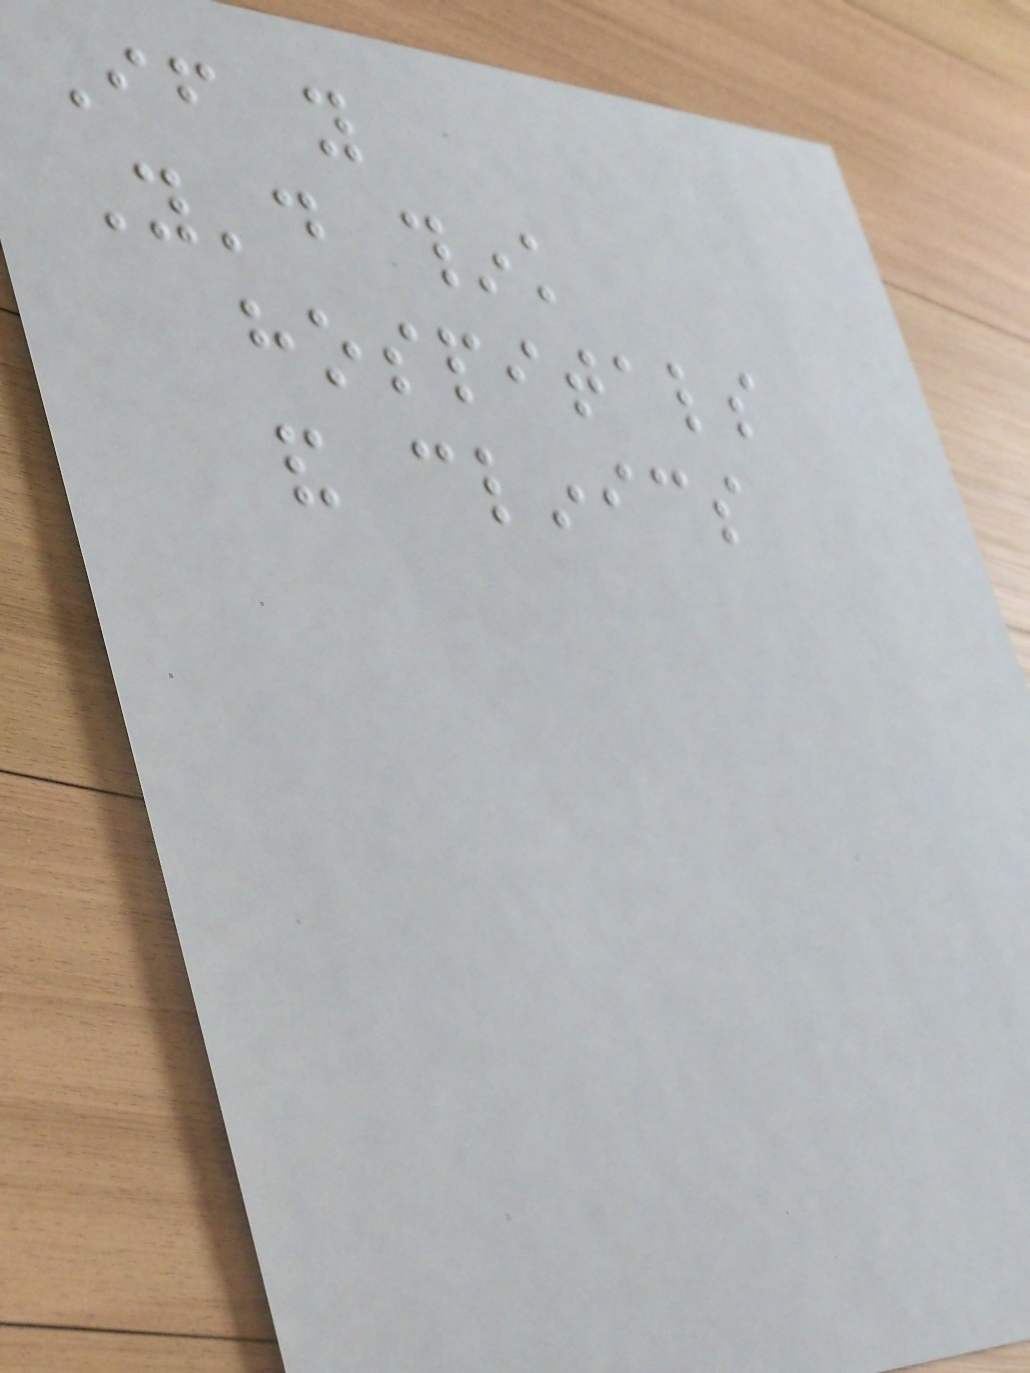If you
You'd think
hospitals
and clinics
